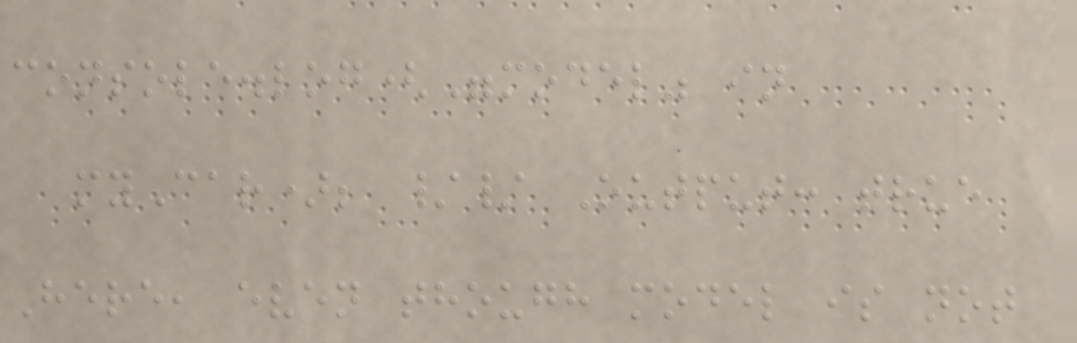console.log("model" in
myCar); // Output: true
Here, even though model is not
